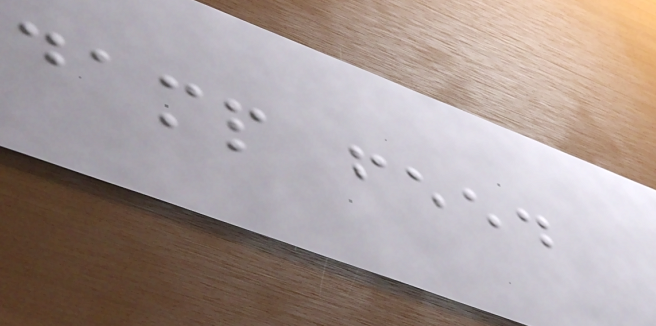damp feed
